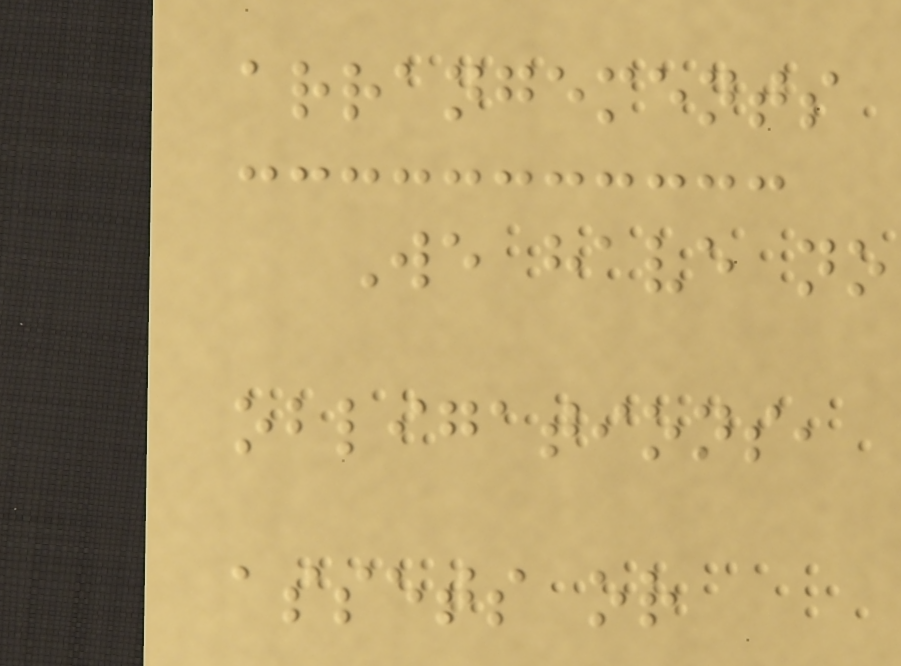arrangements
We have no
obligations,
assets or
